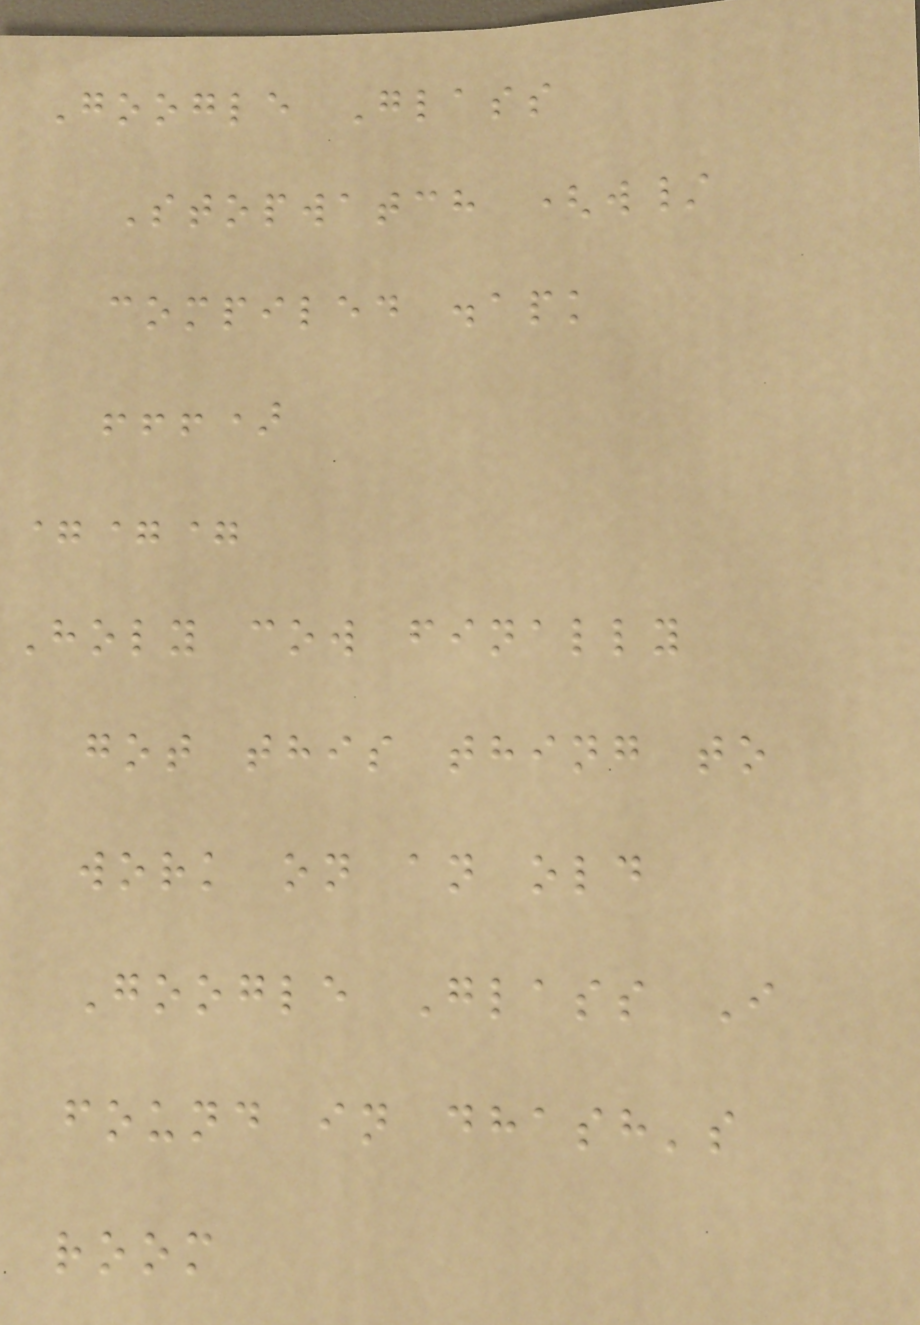Google Glass
Stopwatch (w/
compiled .apk
!!!)
===
Holy cow finally
got this thing to
work on an old
Google Glass I
found in dhash's
room
